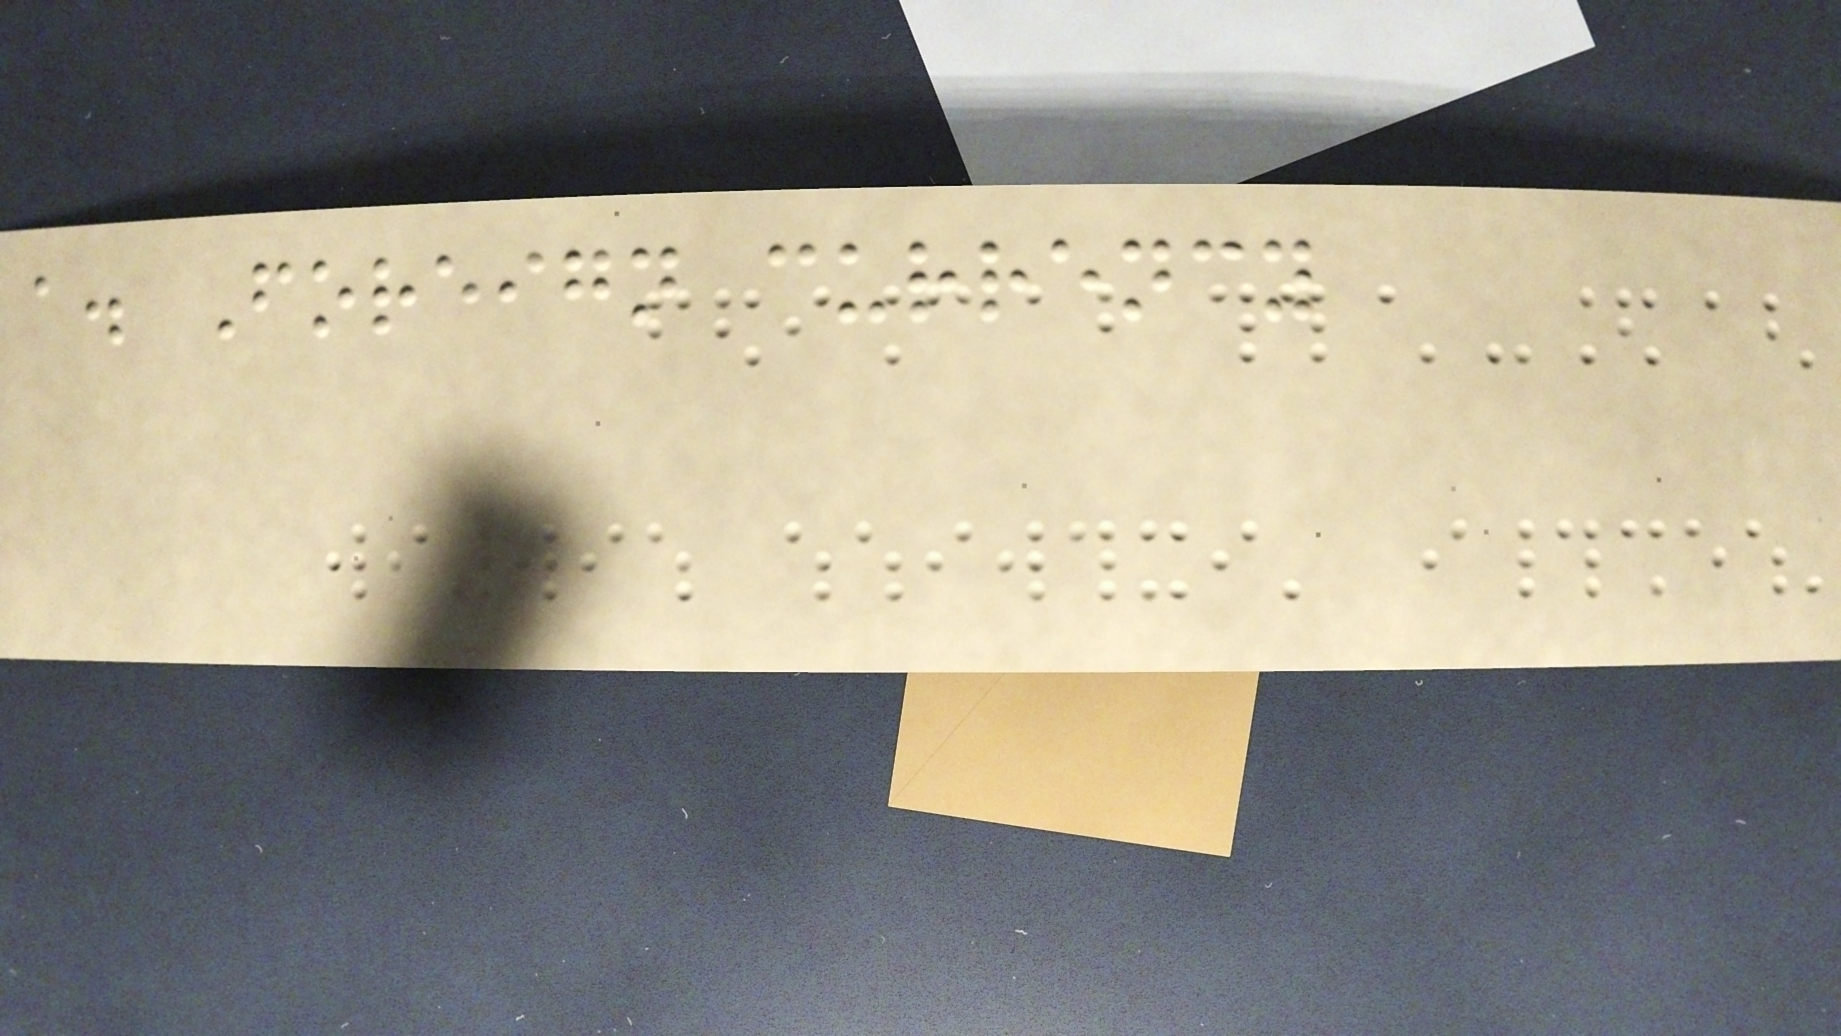a. Foreign currency
